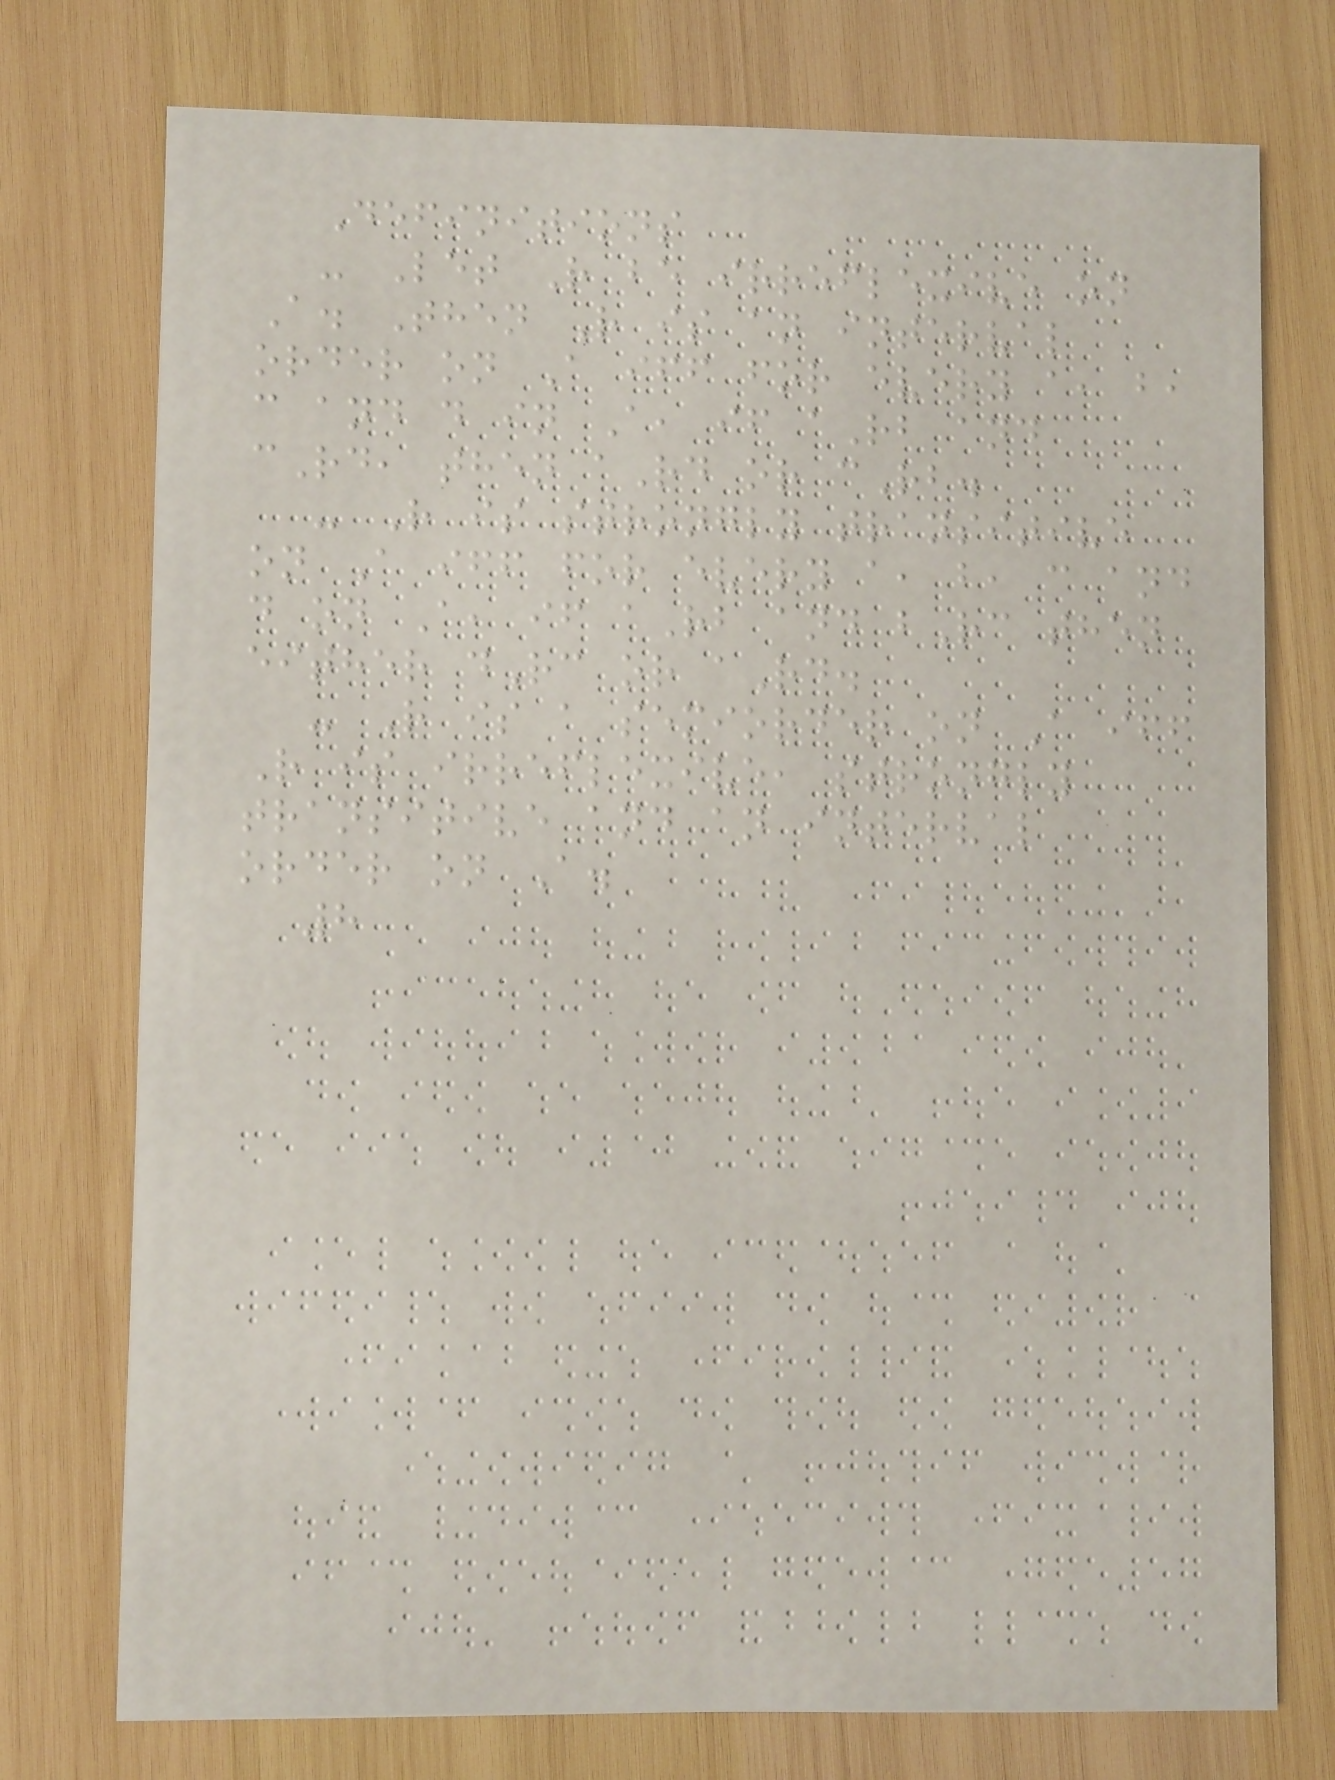Definitions
- Let R be irreflexive on
A. Then R is an interval
order on A iff for every a, b,
c and d in A, if aRb and
cRd, then aRd or cRb.
- R is strongly transitive
on A iff for every a, b, c and
d on A, if aRb and bRc then
either dRc or aRd.
- R is a semiorder on A iff
R is irreflexive, strongly
transitive and an interval
order on A.
8
